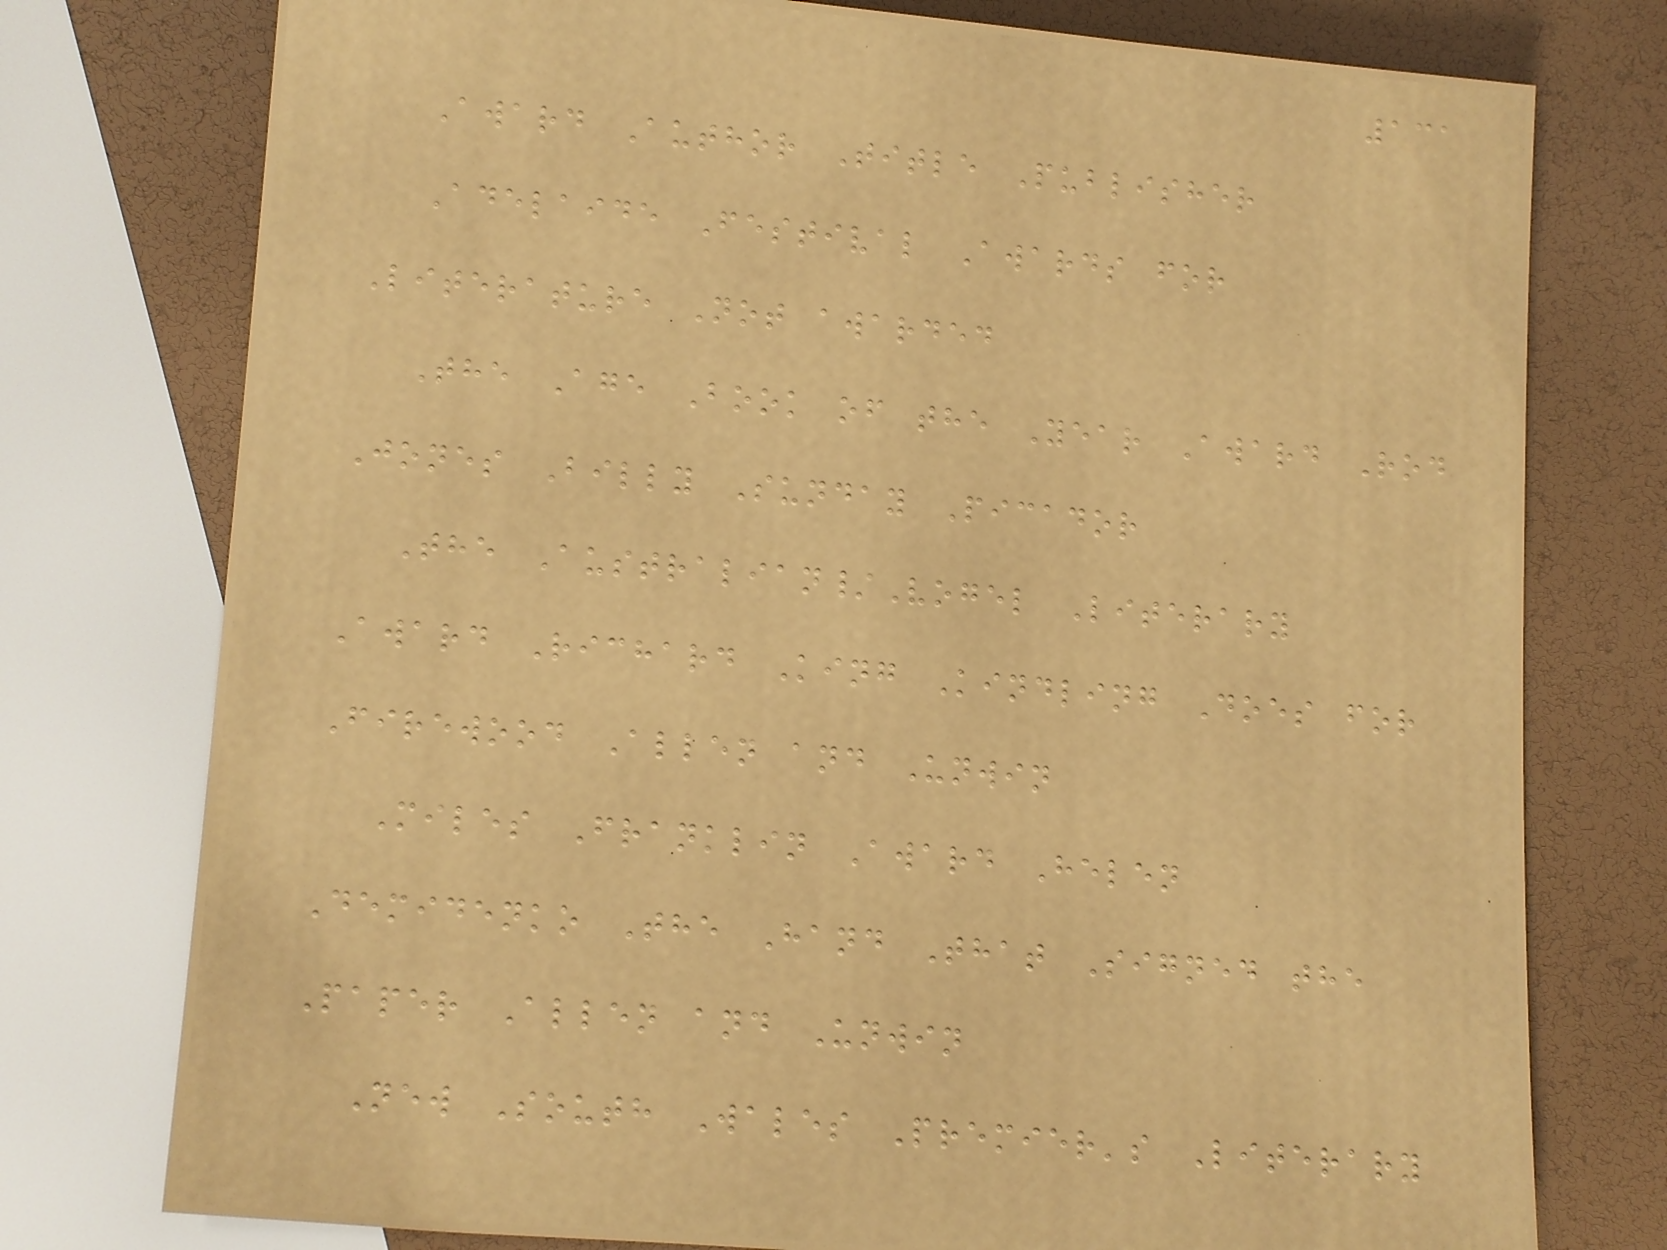131
Award Author Title Publisher
Adelaide Festival Awards for
Literature Not awarded
The Age Book of the Year Award Rod
Jones Billy Sunday Picador
The Australian/Vogel Literary
Award Richard King Kindling Does for
Firewood Allen and Unwin
Miles Franklin Award Helen
Demidenko The Hand That Signed the
Paper Allen and Unwin
New South Wales Premier's Literary
